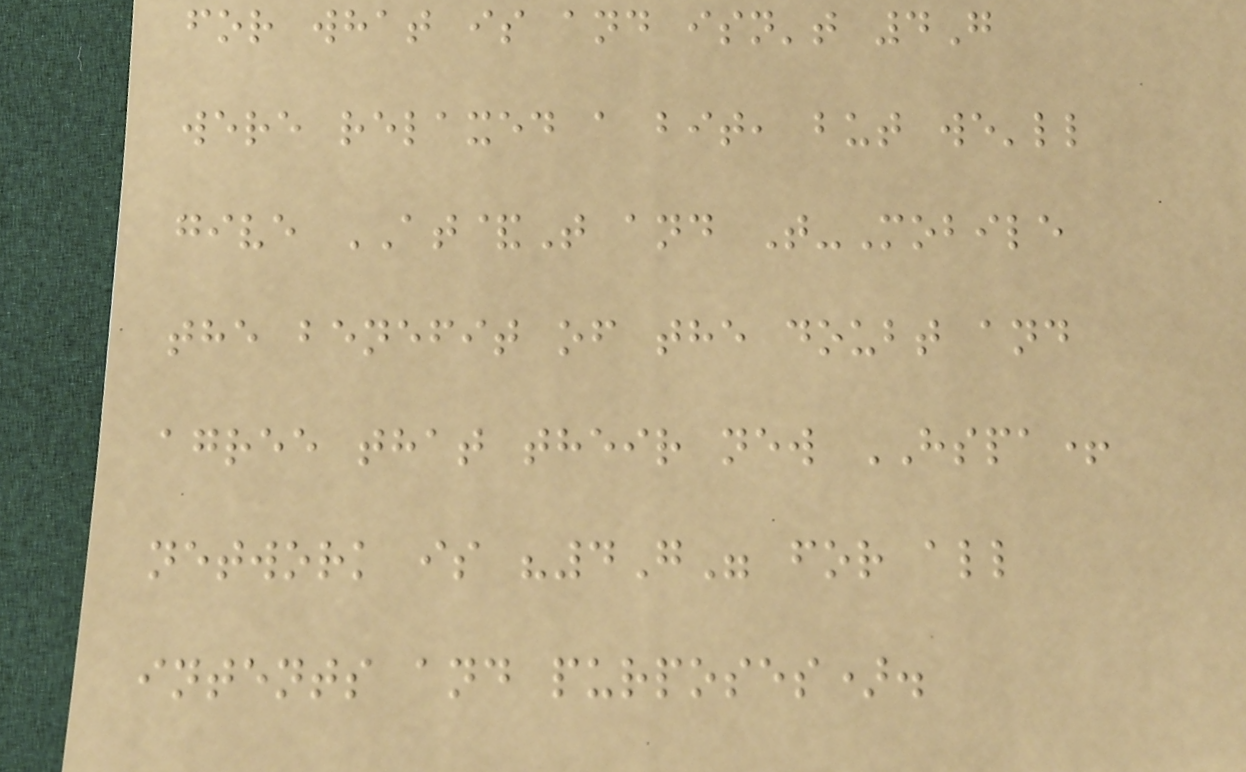for what is and isn't 4G
were relaxed a bit, but we'll
give AT&T and T-Mobile
the benefit of the doubt and
agree that their new HSPA+
network is "4G" for all
intents and purposes).
